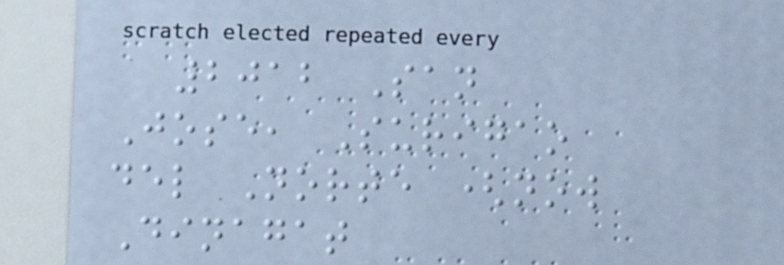2012 San
Jose, Surigao
del Norte (now
Dinagat
